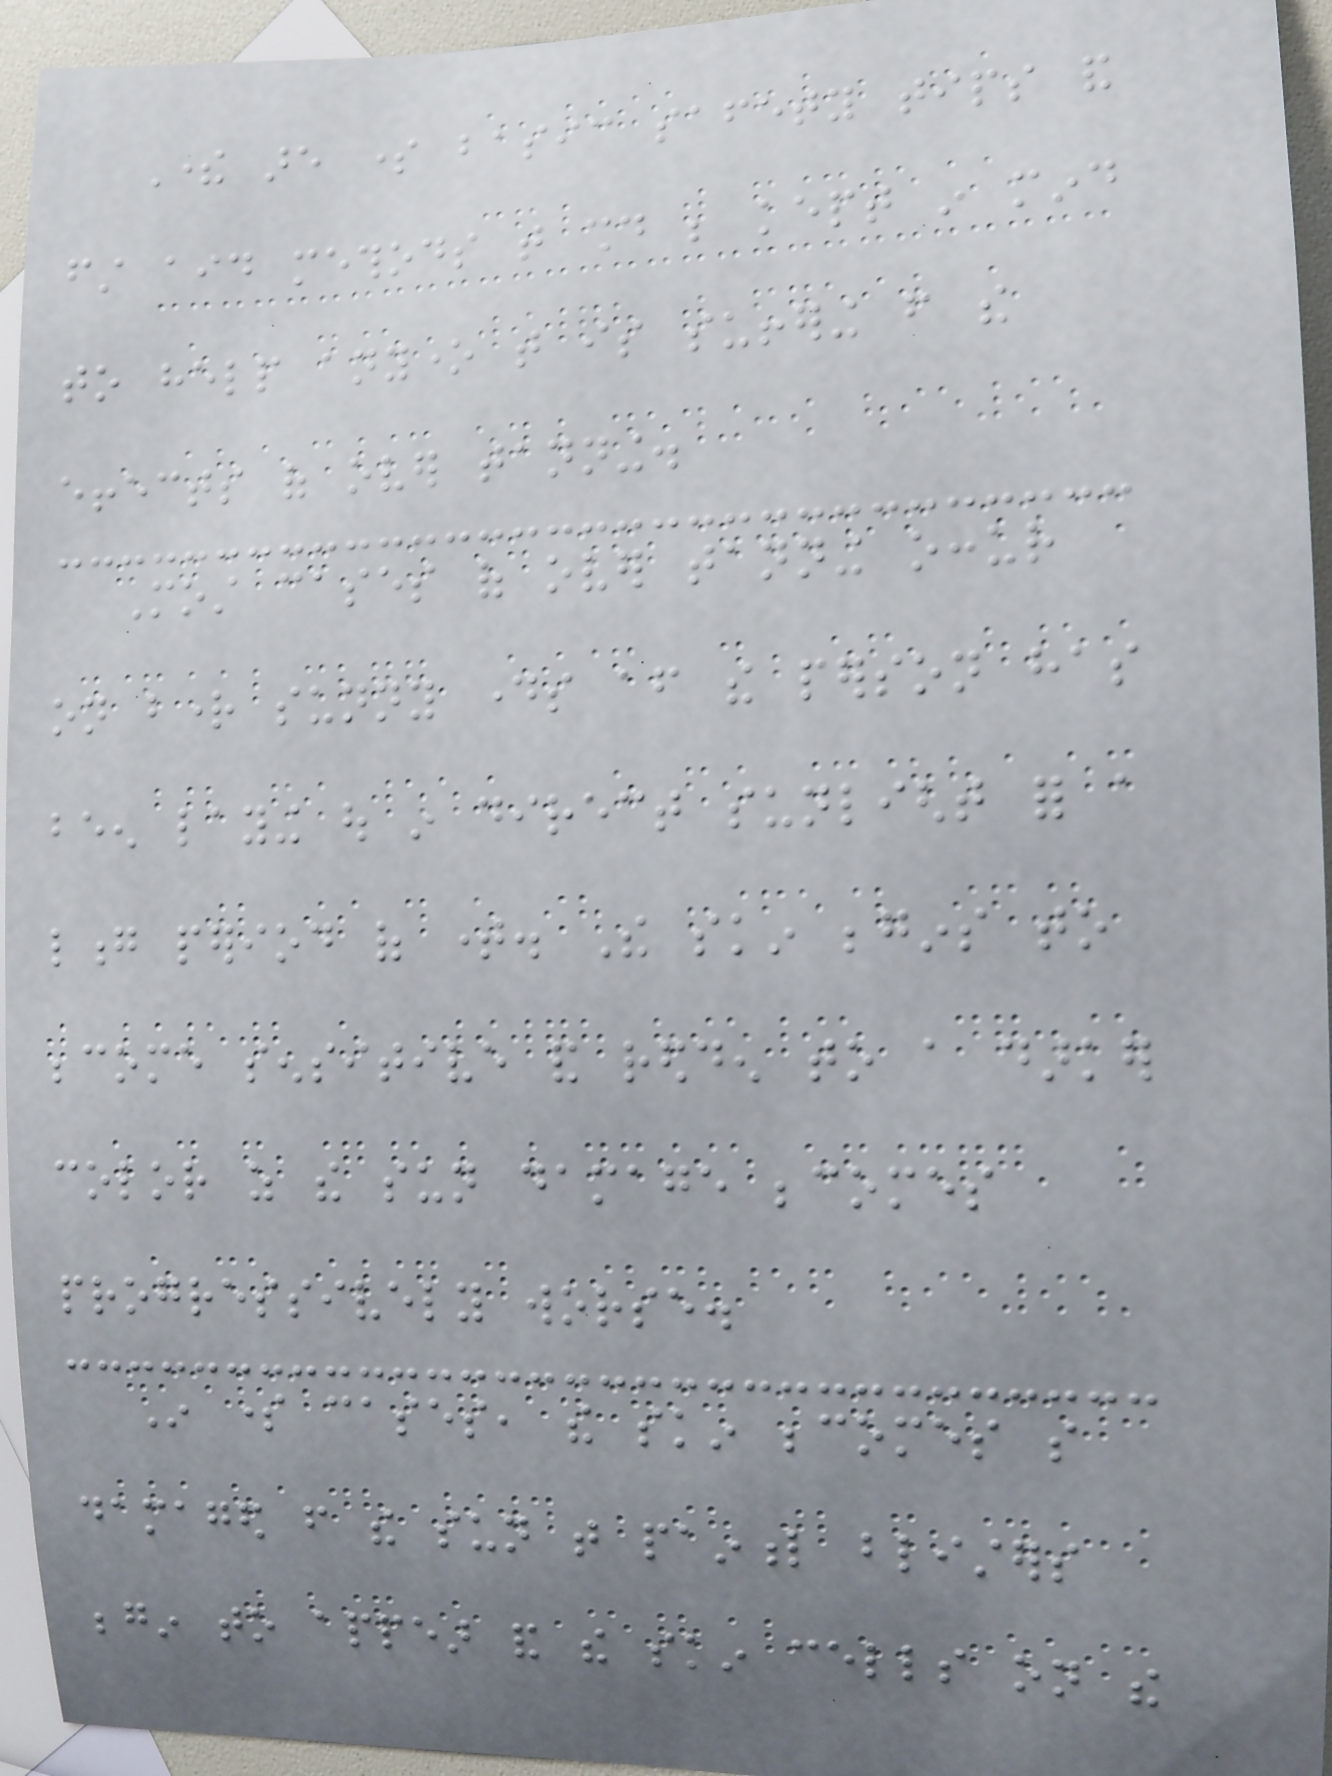There are some basic safety tips and
first aid methods that should be kept in mind
to help anyone that is suffering from the
effects of over tanning.
Most cases of over tanning occur
on bright sunny days after the person has
been laying out in direct sunlight for a
long period of time. The skin begins to
become sensitive and redden to a darker
color as the sun damage becomes
progressively worse.
In some cases, the skin becomes so
damaged from the sun that painful blisters
begin to appear and the skin cells on the
